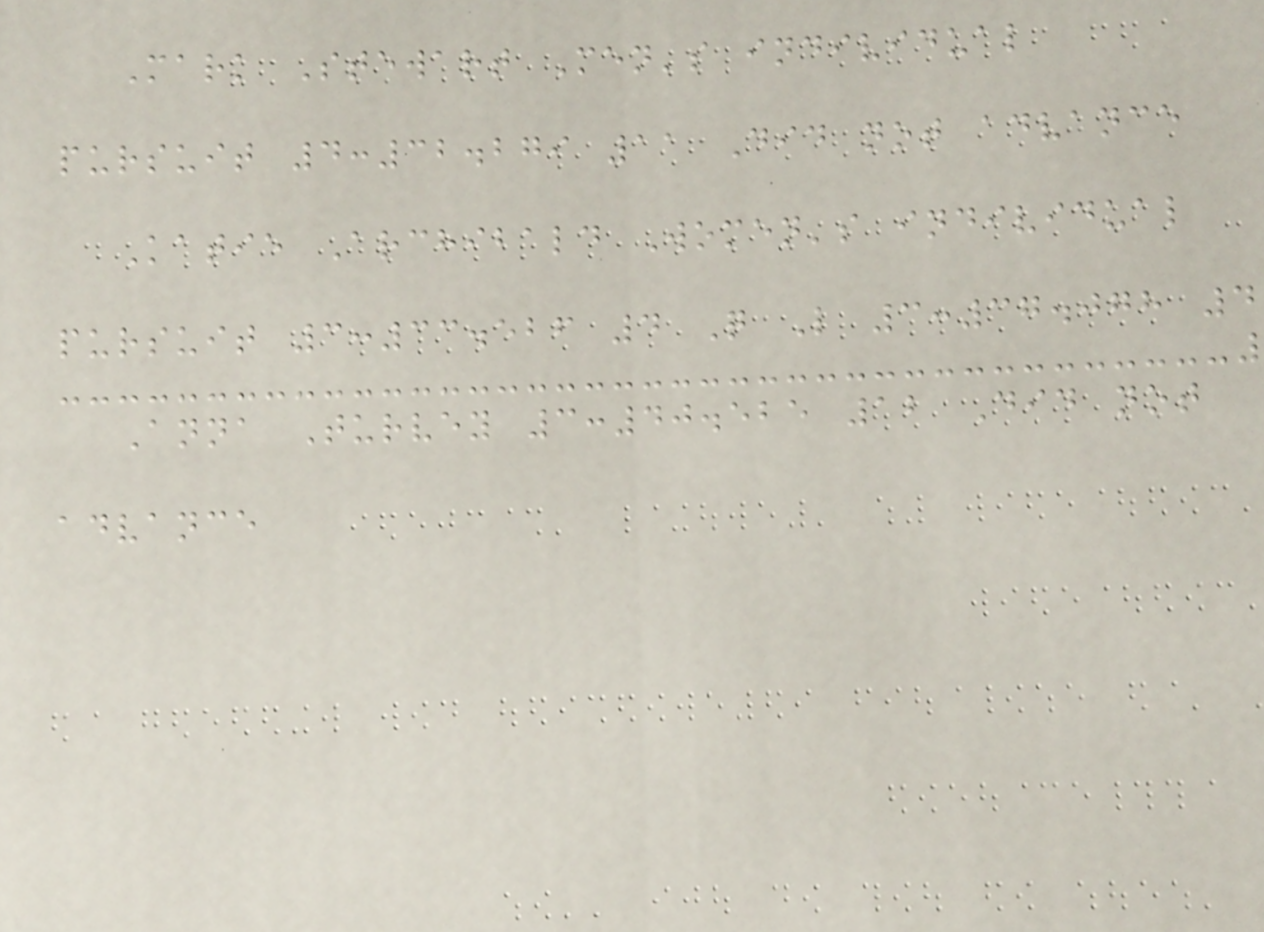Mark Stewart Men's individual
pursuit 4:32.279 11 Did not advance
Katie Archibald Women's individual
pursuit 3:33.526 4 Q L 3:37.078 4
Anna Turvey 3:40.525 12 Did not
advance
